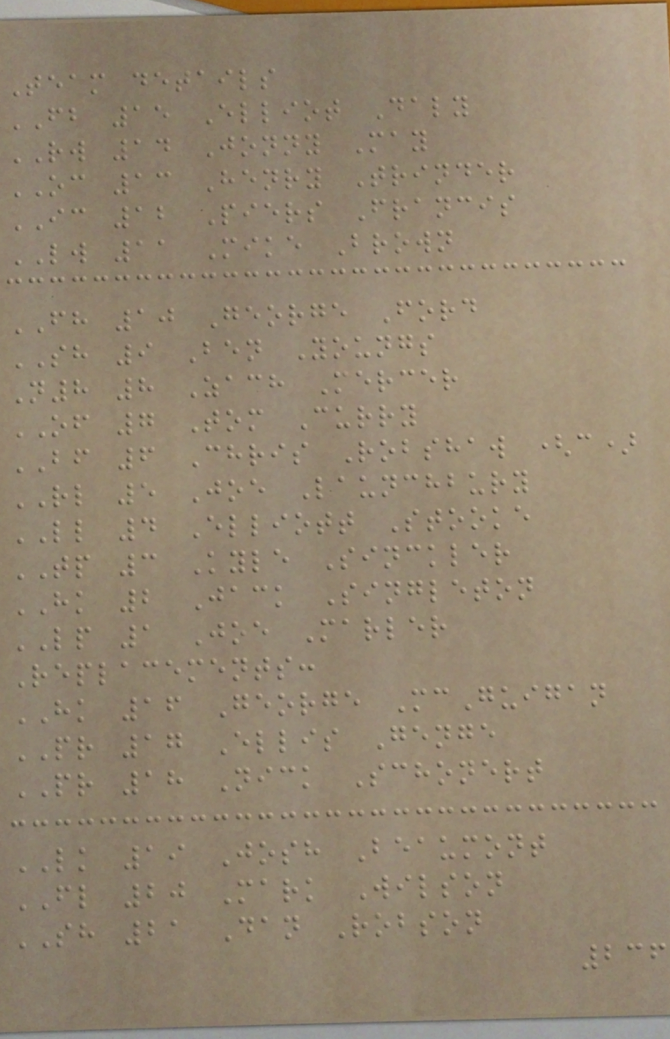Team details
FB 15 Elliot Daly
RW 14 Jonny May
OC 13 Henry Trinder
IC 12 Piers Francis
LW 11 Mike Brown
FH 10 George Ford
SH 9 Ben Youngs
N8 8 Zach Mercer
OF 7 Tom Curry
BF 6 Chris Robshaw (c)
RL 5 Joe Launchbury
LL 4 Elliott Stooke
TP 3 Kyle Sinckler
HK 2 Jack Singleton
LP 1 Joe Marler
Replacements:
HK 16 George McGuigan
PR 17 Ellis Genge
PR 18 Nick Schonert
LK 19 Josh Beaumont
FL 20 Mark Wilson
SH 21 Dan Robson
236
